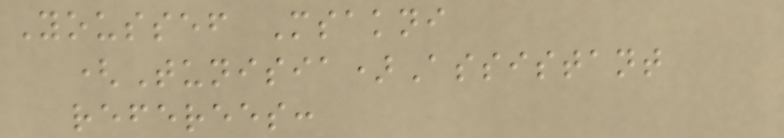Youssef Msakni
(Tunisia)Assistant
referees:
